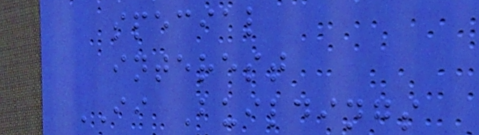special
interest
II Buildings
